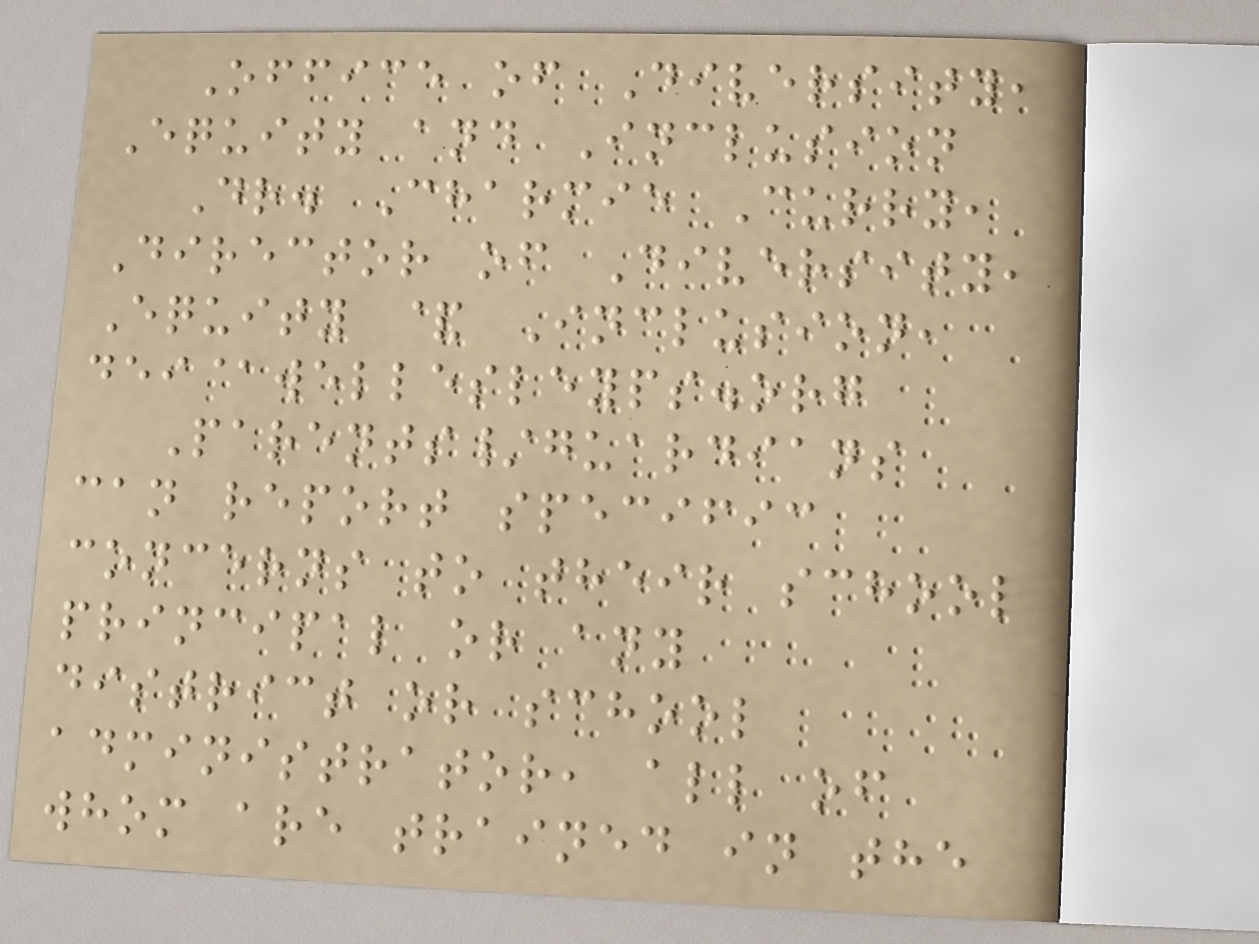Office of Diversity,
Equity and Inclusion
Dr. Charmie Curry,
Director of Diversity,
Equity & Inclusion,
dei@wellesleyps.org
Parents/guardians
can report specific
concerns to their school
principal or any
district or school
administrator, all of
whom are trained in the
